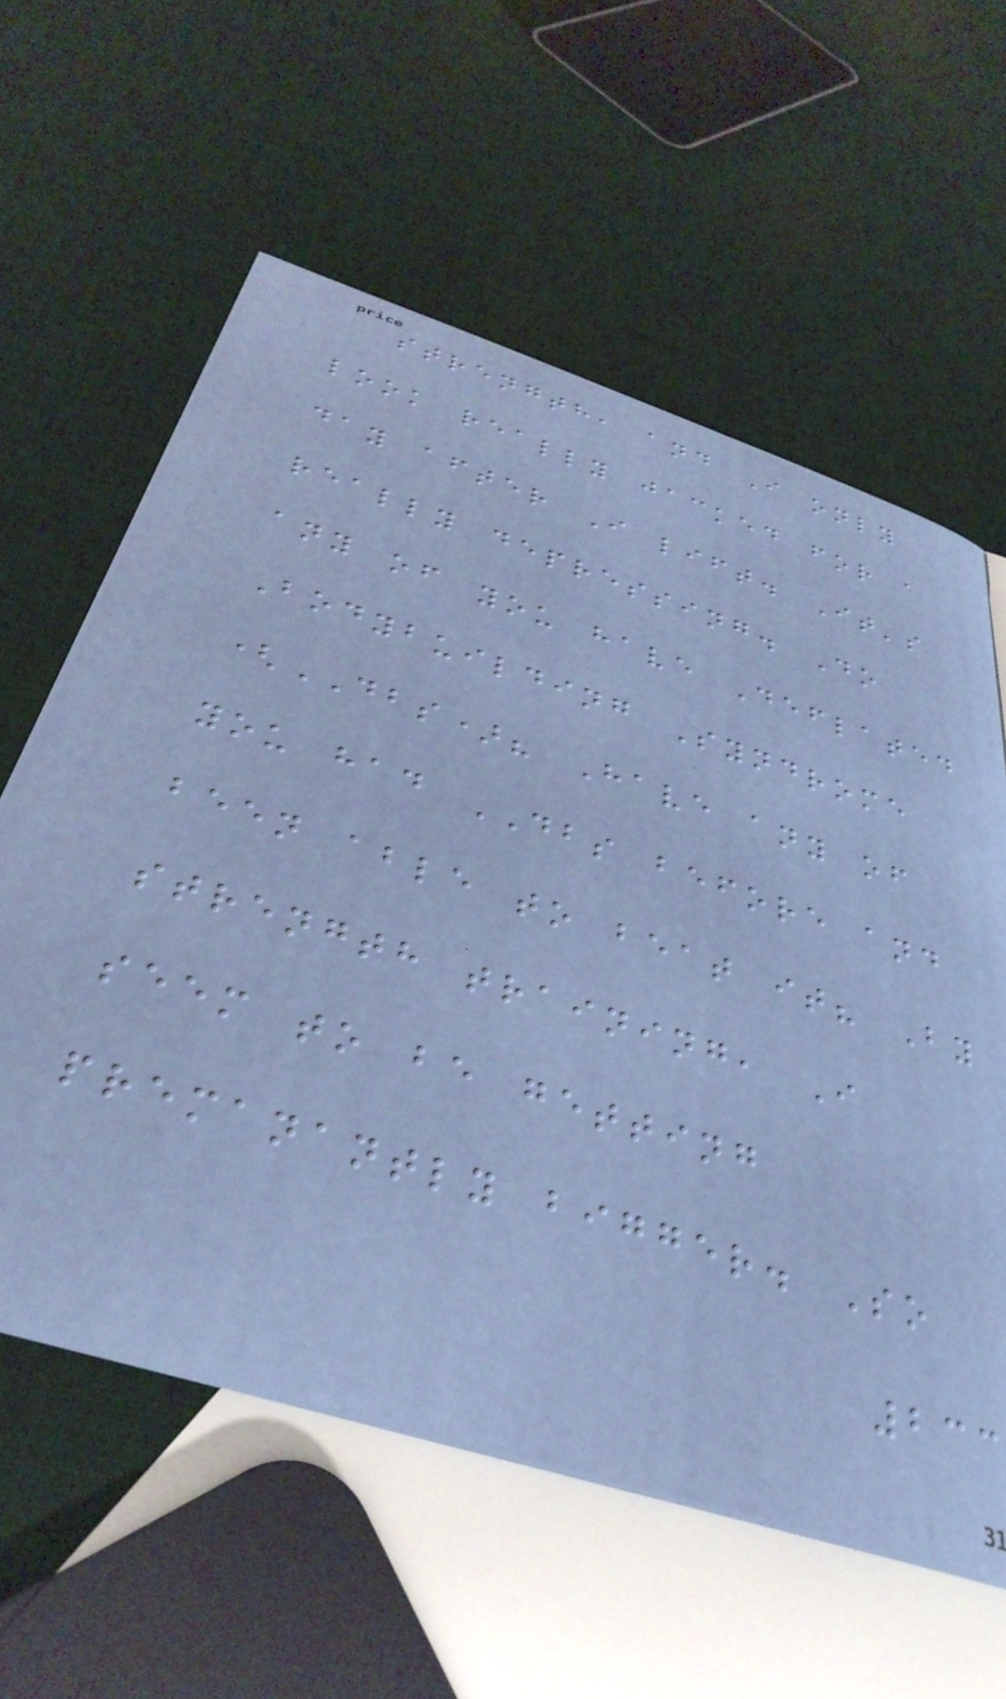strength, and I only
look really jacked for a
day after I lift. It's
really depressing. Do
any of you have Deflated
Bodybuilding Syndrome
(DBS)? Have any of
you had DBS before and
been able to beat it? By
strength training, I
seem to be getting
premanantly bigger. So
233
